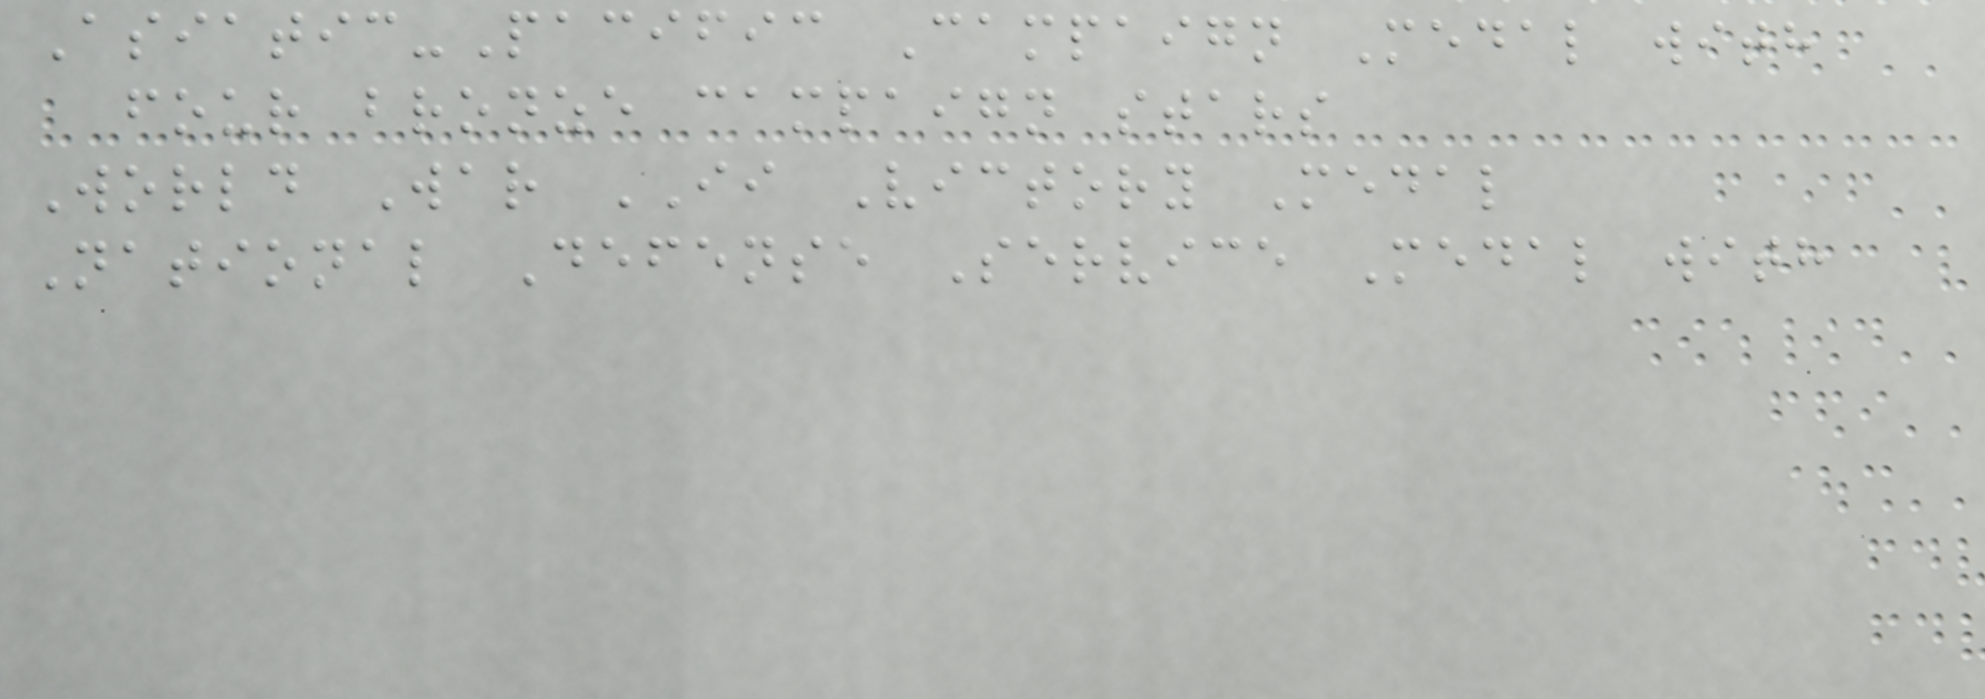Asiatic-Pacific Campaign Medal with
four bronze campaign stars
World War II Victory Medal
National Defense Service Medal with
